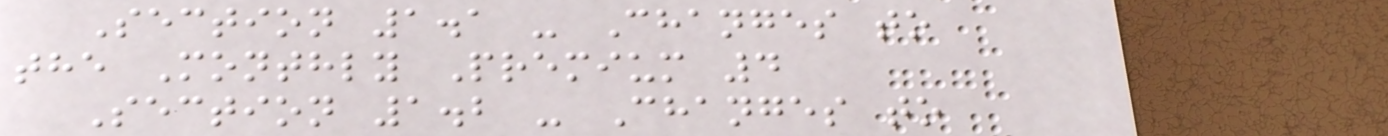Section 1.1 - Changes to
the Monthly Premium 4
Section 1.2 - Changes to
